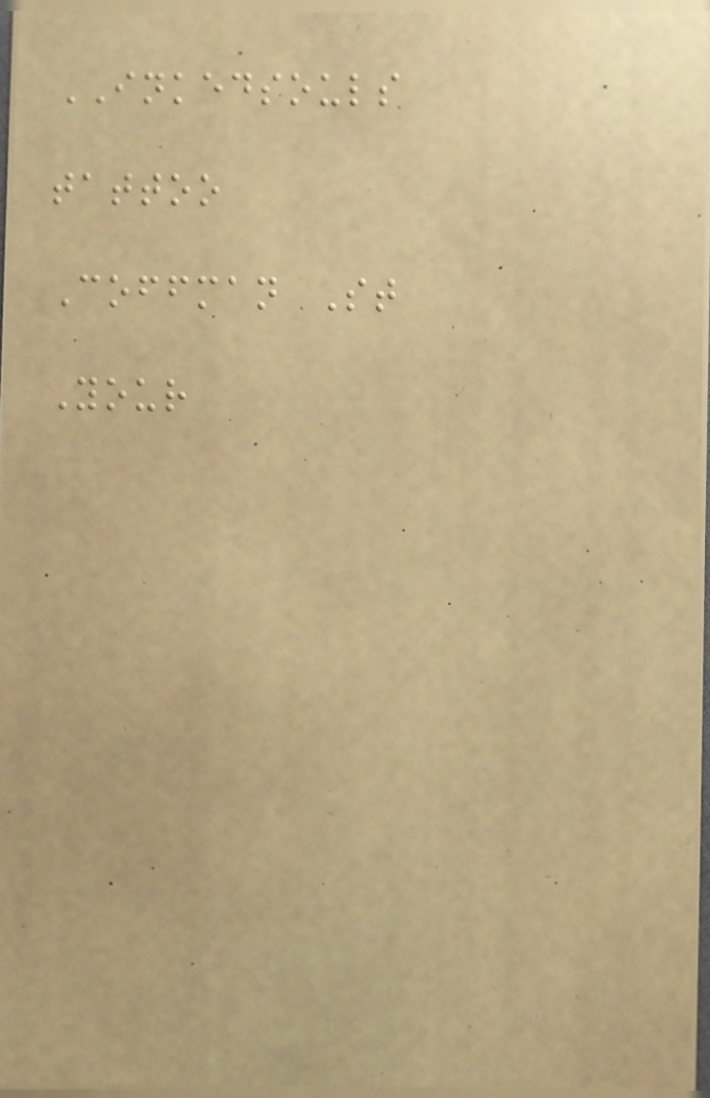INKEDSOULS
tattoo
Coffman St
Your
